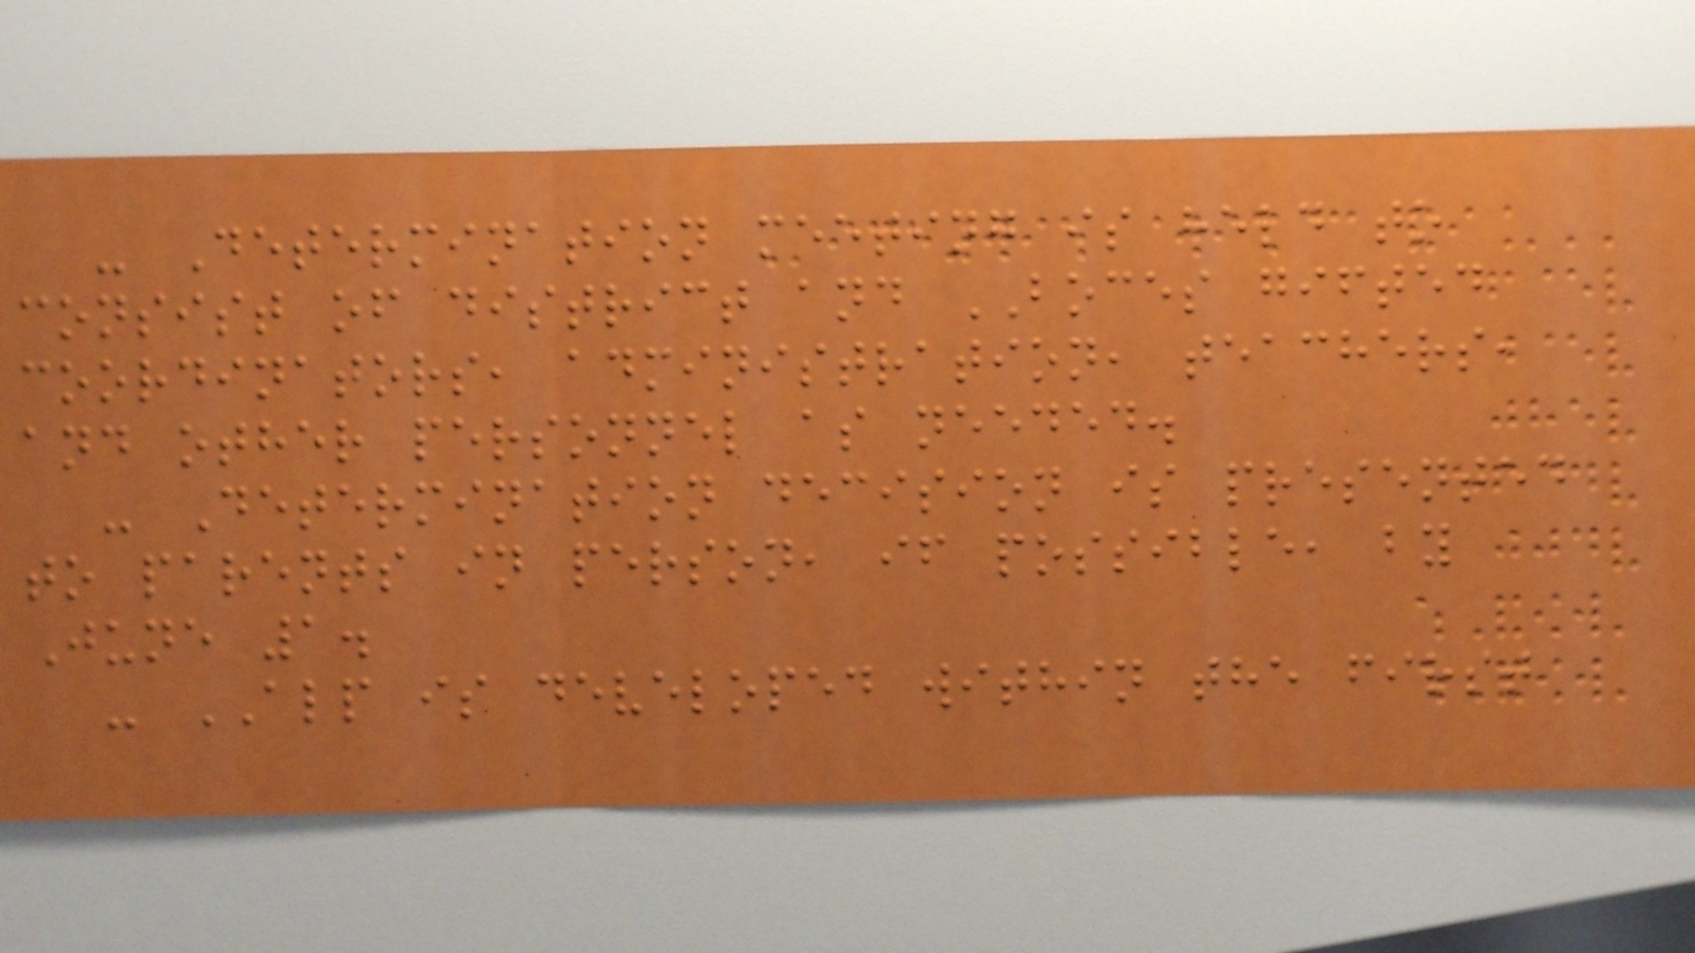- Determination meeting is held to
consist of district and BOCES gifted
coordinators, administration, teachers,
and other personnel as needed.
- Determination decision is presented
to parents in person, if possible, by
June 1.
- ALP is developed within the first
